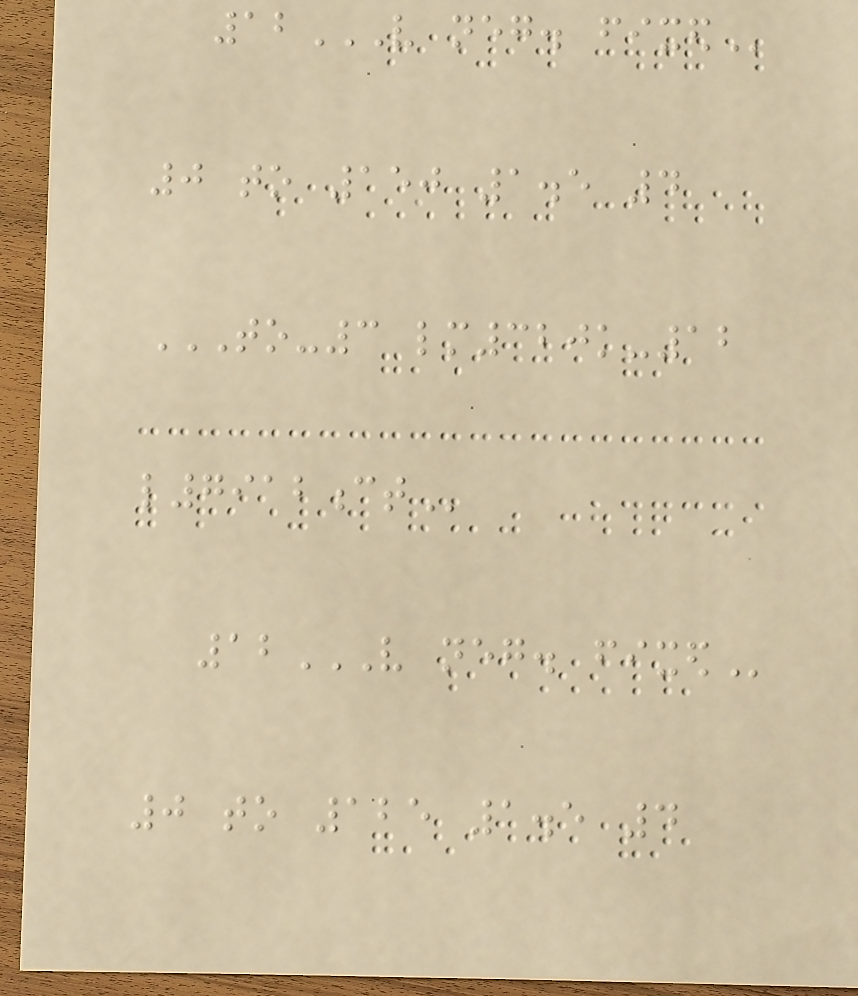12V NEG. FIXED
0 to 150 1.5 4
TO-3 LM320K-12
L7912CT
12V NEG. FIXED
0 to 125 1.5 4
